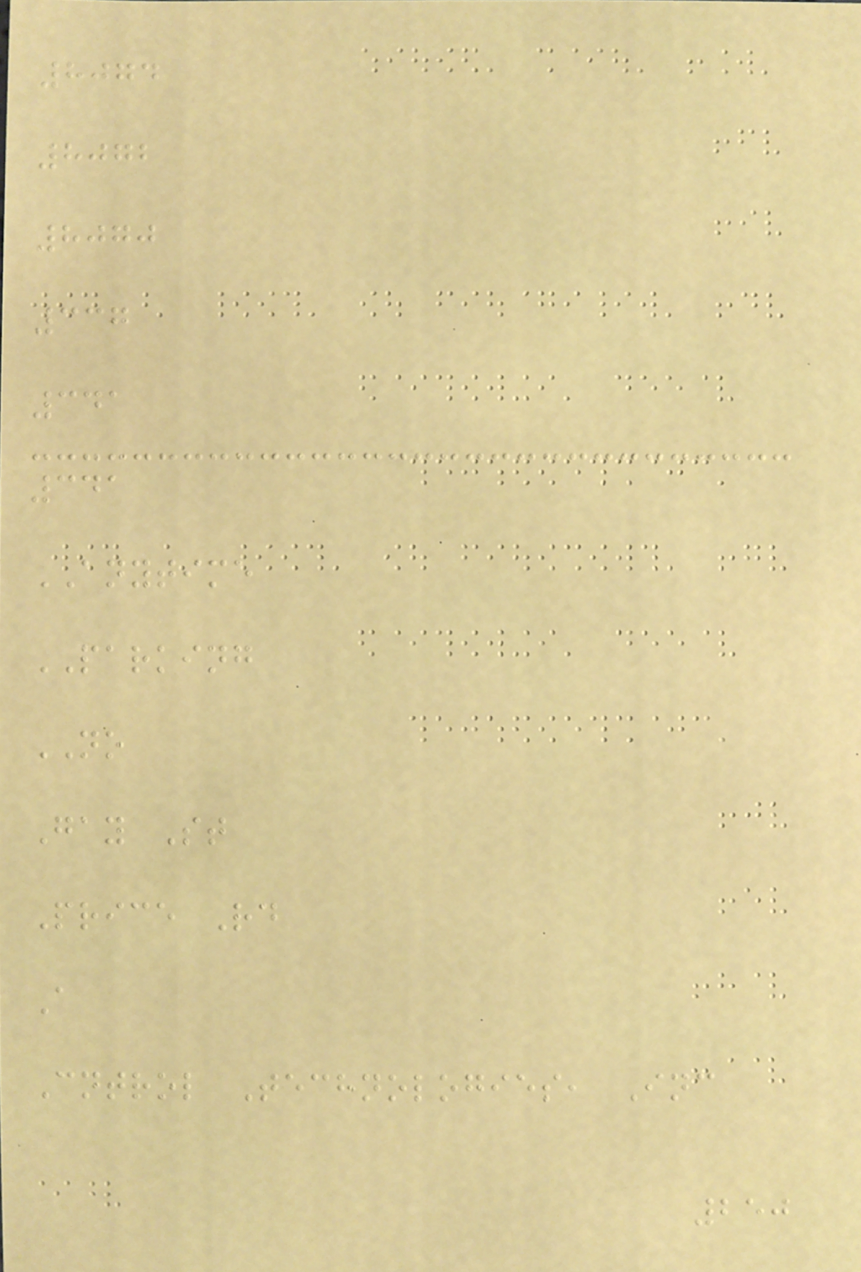8074
8072
8070
337
341
341
ANYTIME
PARKING
NO
Gay St
Price Rd
A
Cntrol Technologies, Inc
250
